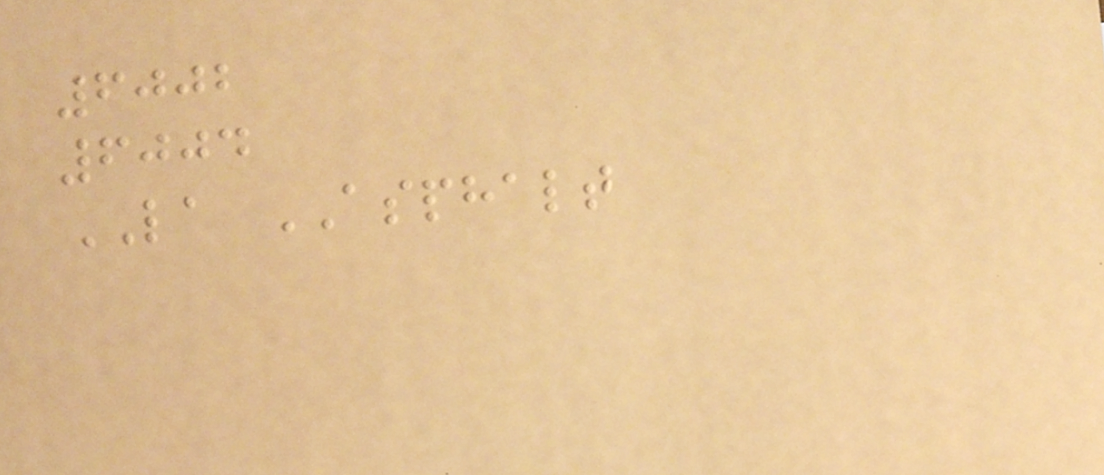6002
6004
LA ASPHALT
